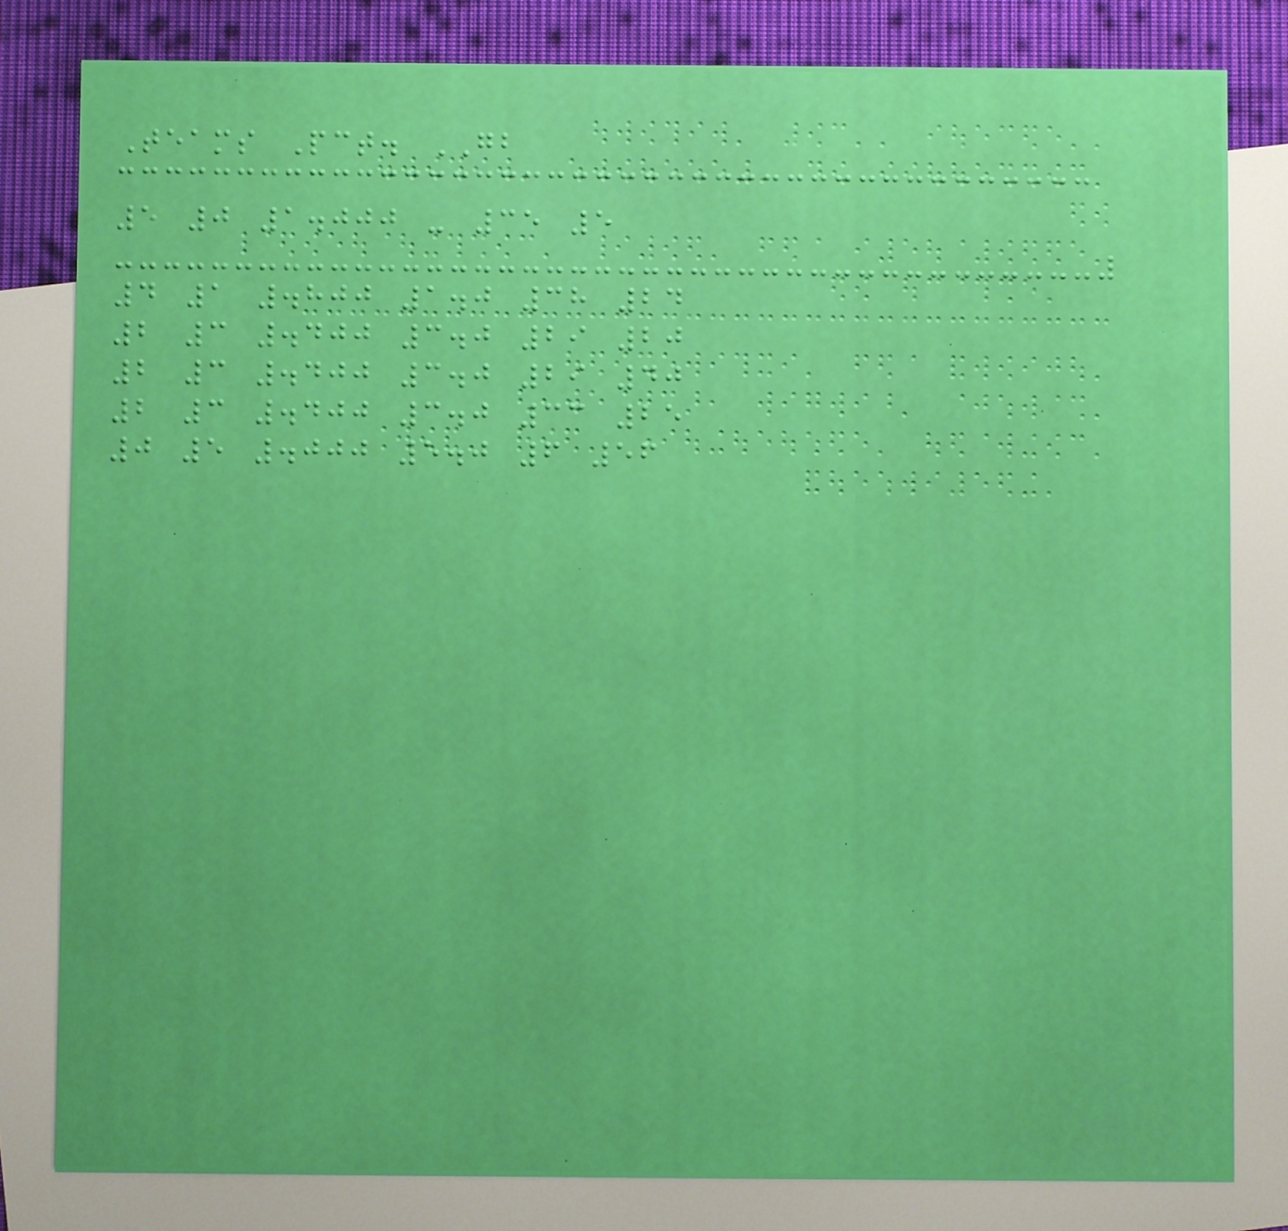Teams Pct. GB
5 0 1.000 - 35 5
4 1 .800 1.0 38 24
2 3 .400 3.0 29 20
2 3 .400 3.0 29 40
2 3 .400 3.0 33 25
0 5 .000 5.0 6 56
